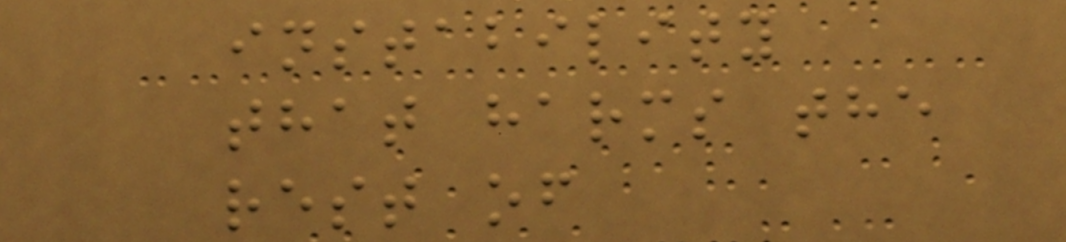instability
that harms the
rest of
